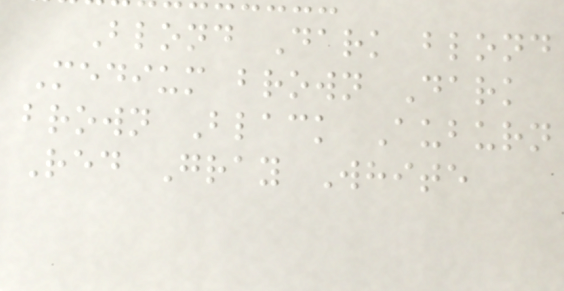Blond Dark blond
Medium brown Dark
brown Black Auburn
Red Gray White
